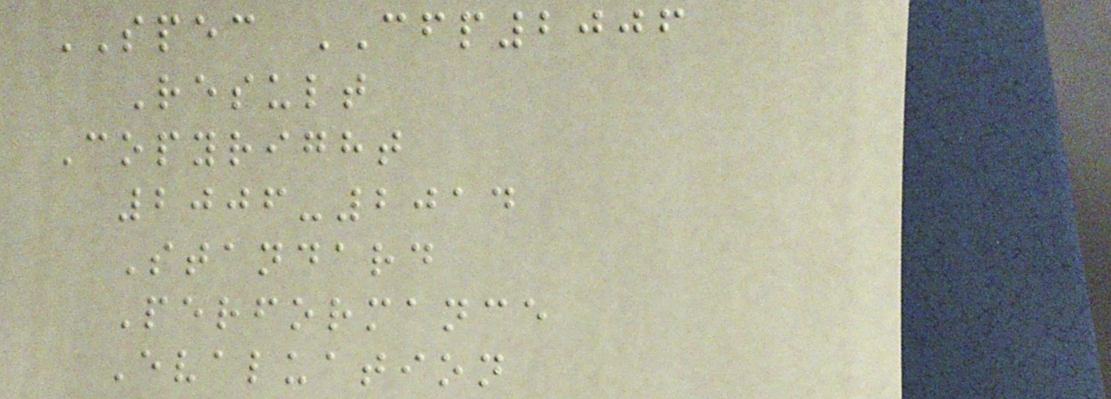SPEC CFP2006
Result
Copyright
2006-2014
Standard
Performance
Evaluation
